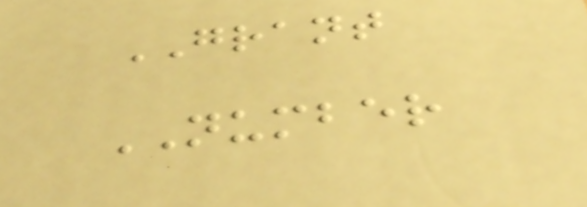GRANT
NUMBER
